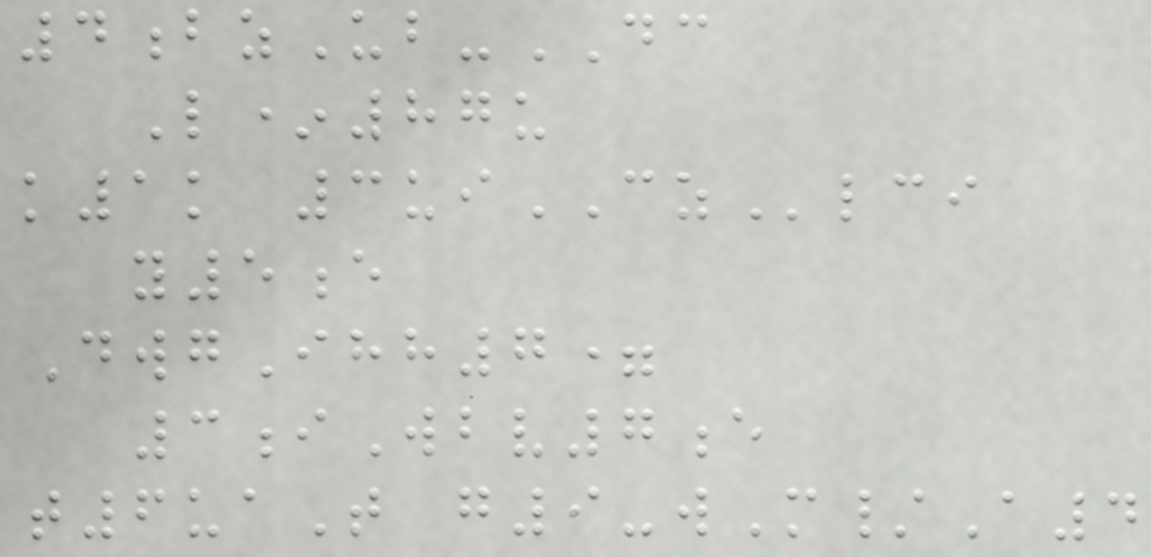4bzUb-DC
L*87u
k1k 3uiCZlci
y5e
DwgIhh7=
3iWbv7e
t6uaT g9-wM/A4
